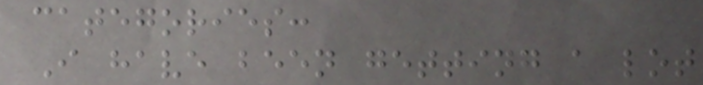categories:
I have been getting a lot
